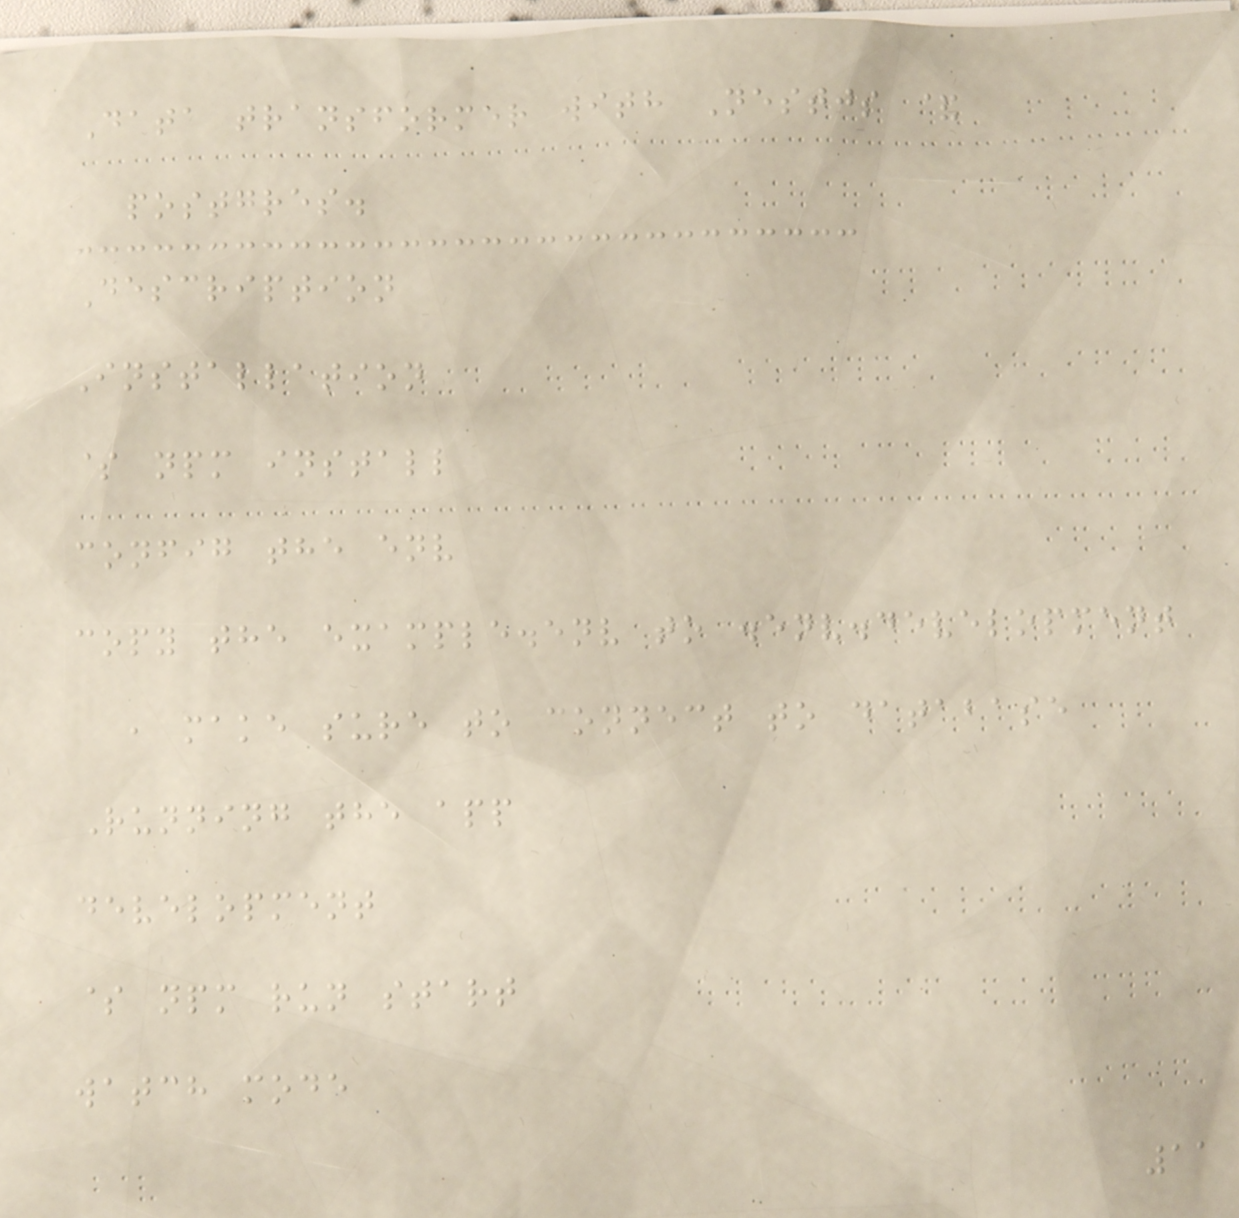Data transformer with Nestjs &
postgres.
Description
Installation
$ npm install
config the env
copy the example.env to .env.development
, make sure to connect to database
Running the app
development
$ npm run start
watch mode
11
